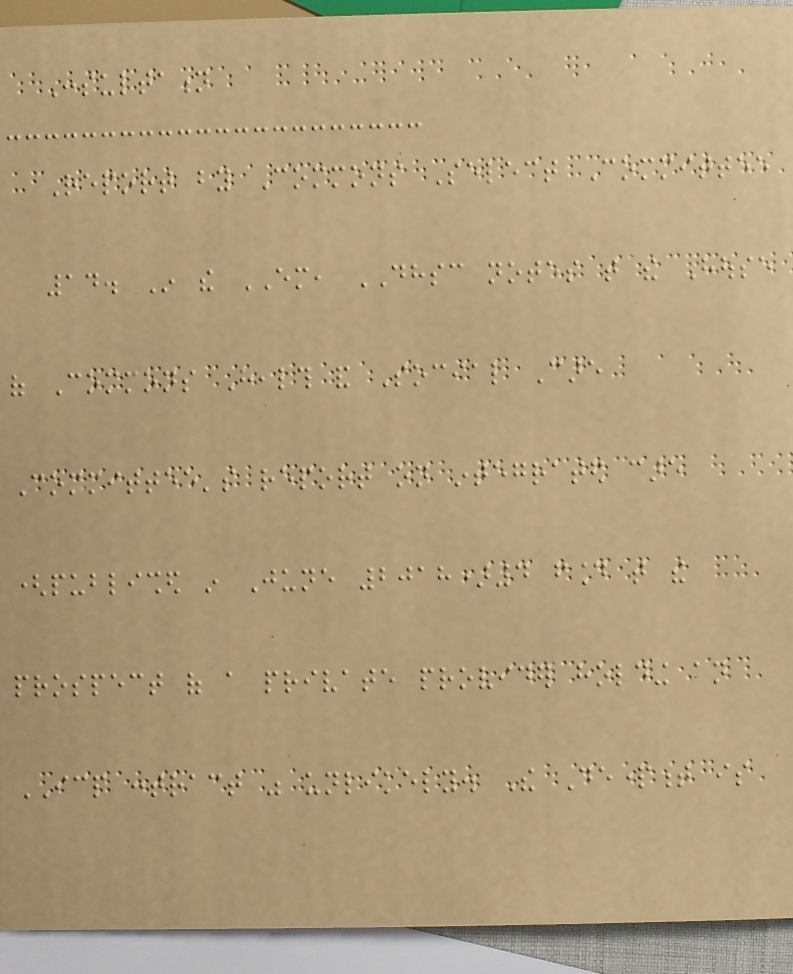Consultation
Report by Commons Select Committee
14. In the EM, DHSC notes that the House
of Commons Health and Social Care
Committee's report on integrated care
(published in June 2018)4 found that the
prospect of a private provider holding an
ICP contract was unlikely. The Department is
